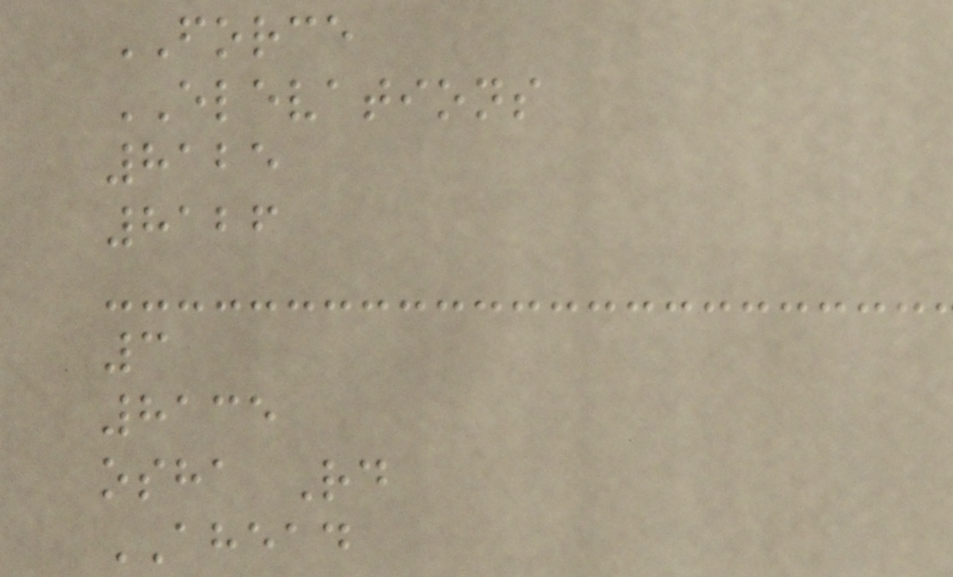FORCE
ELEVATIONS
8125
8126
3
8135
osha Rd
AHEAD
